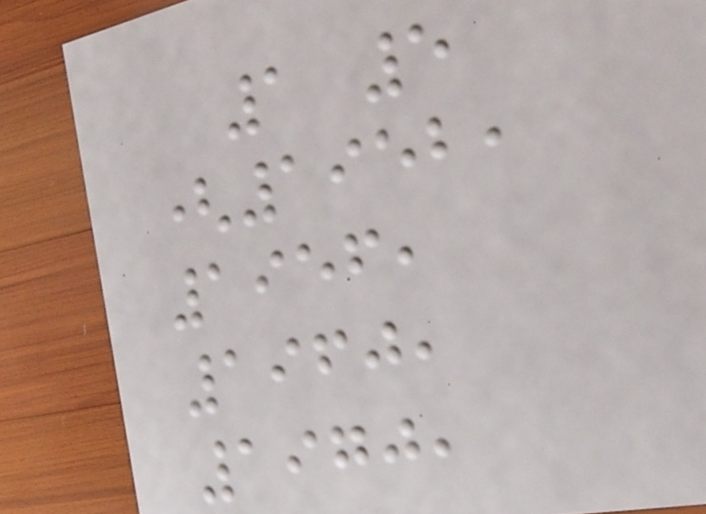1 5
(1952,
1956,
1960,
1970,
